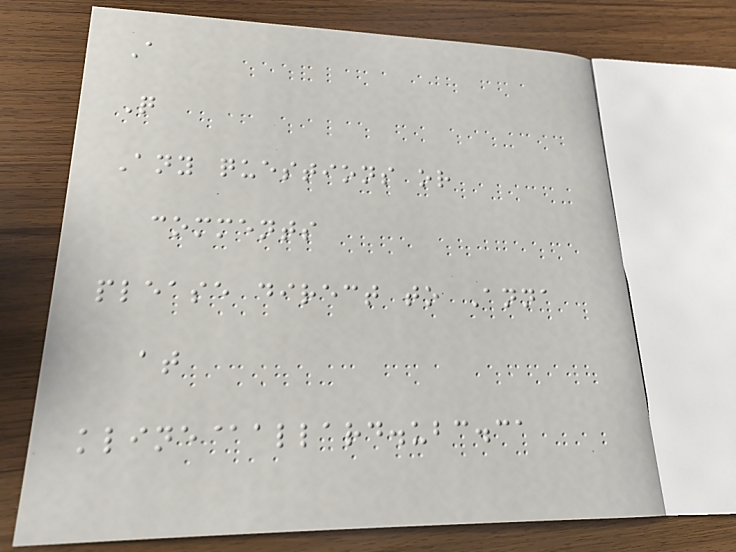A
Q
Any questions or
comments
please direct to Anna
at
kline@allard.ubc.ca
